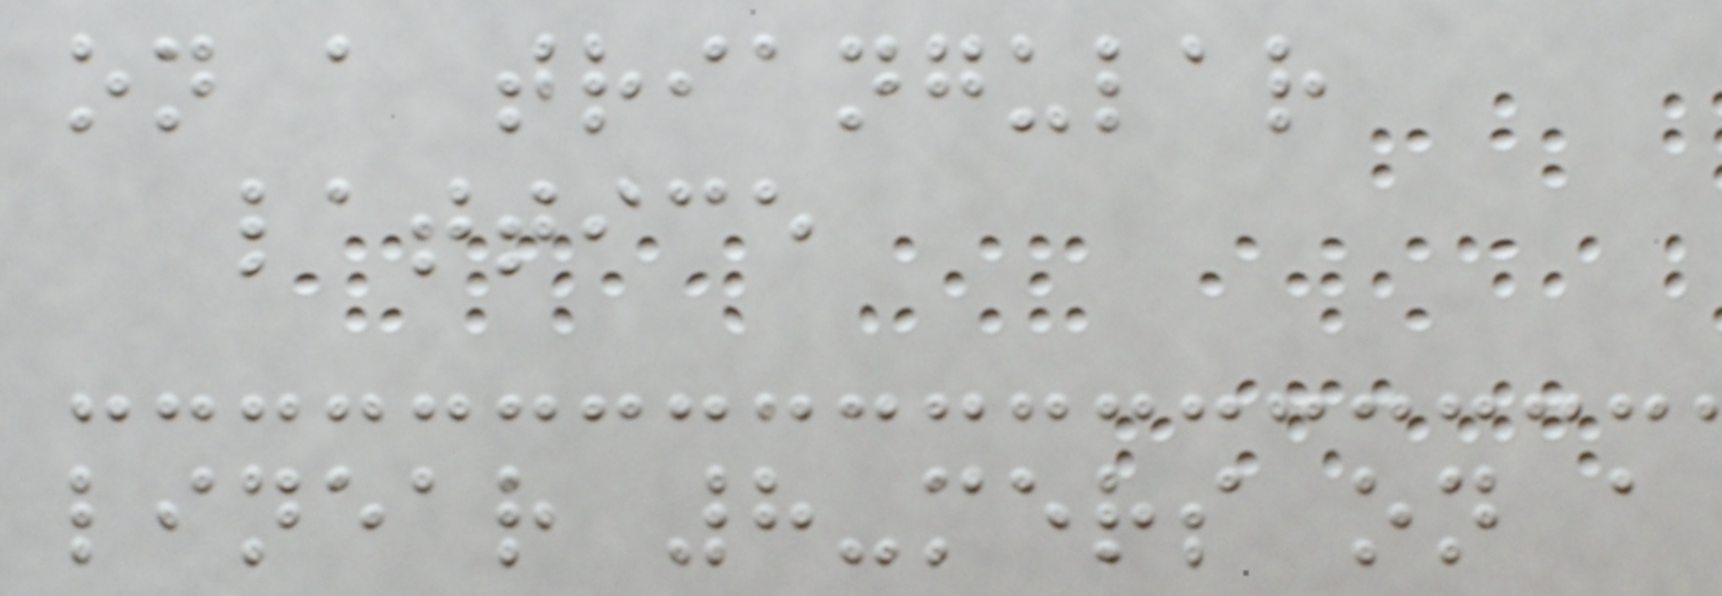on a triangular
lattice
linear 8-mers on a
